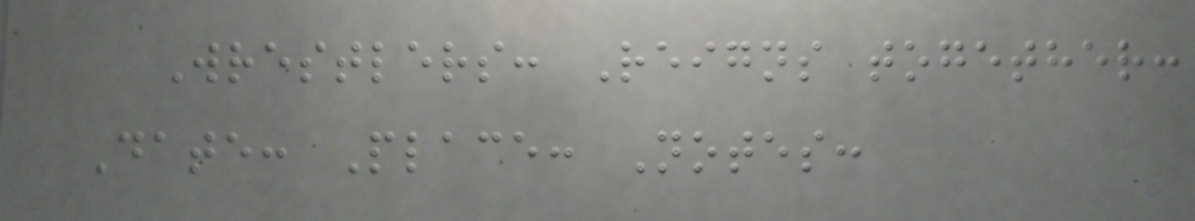Wrestlers: Reigns together:
Date: Place: Notes:
